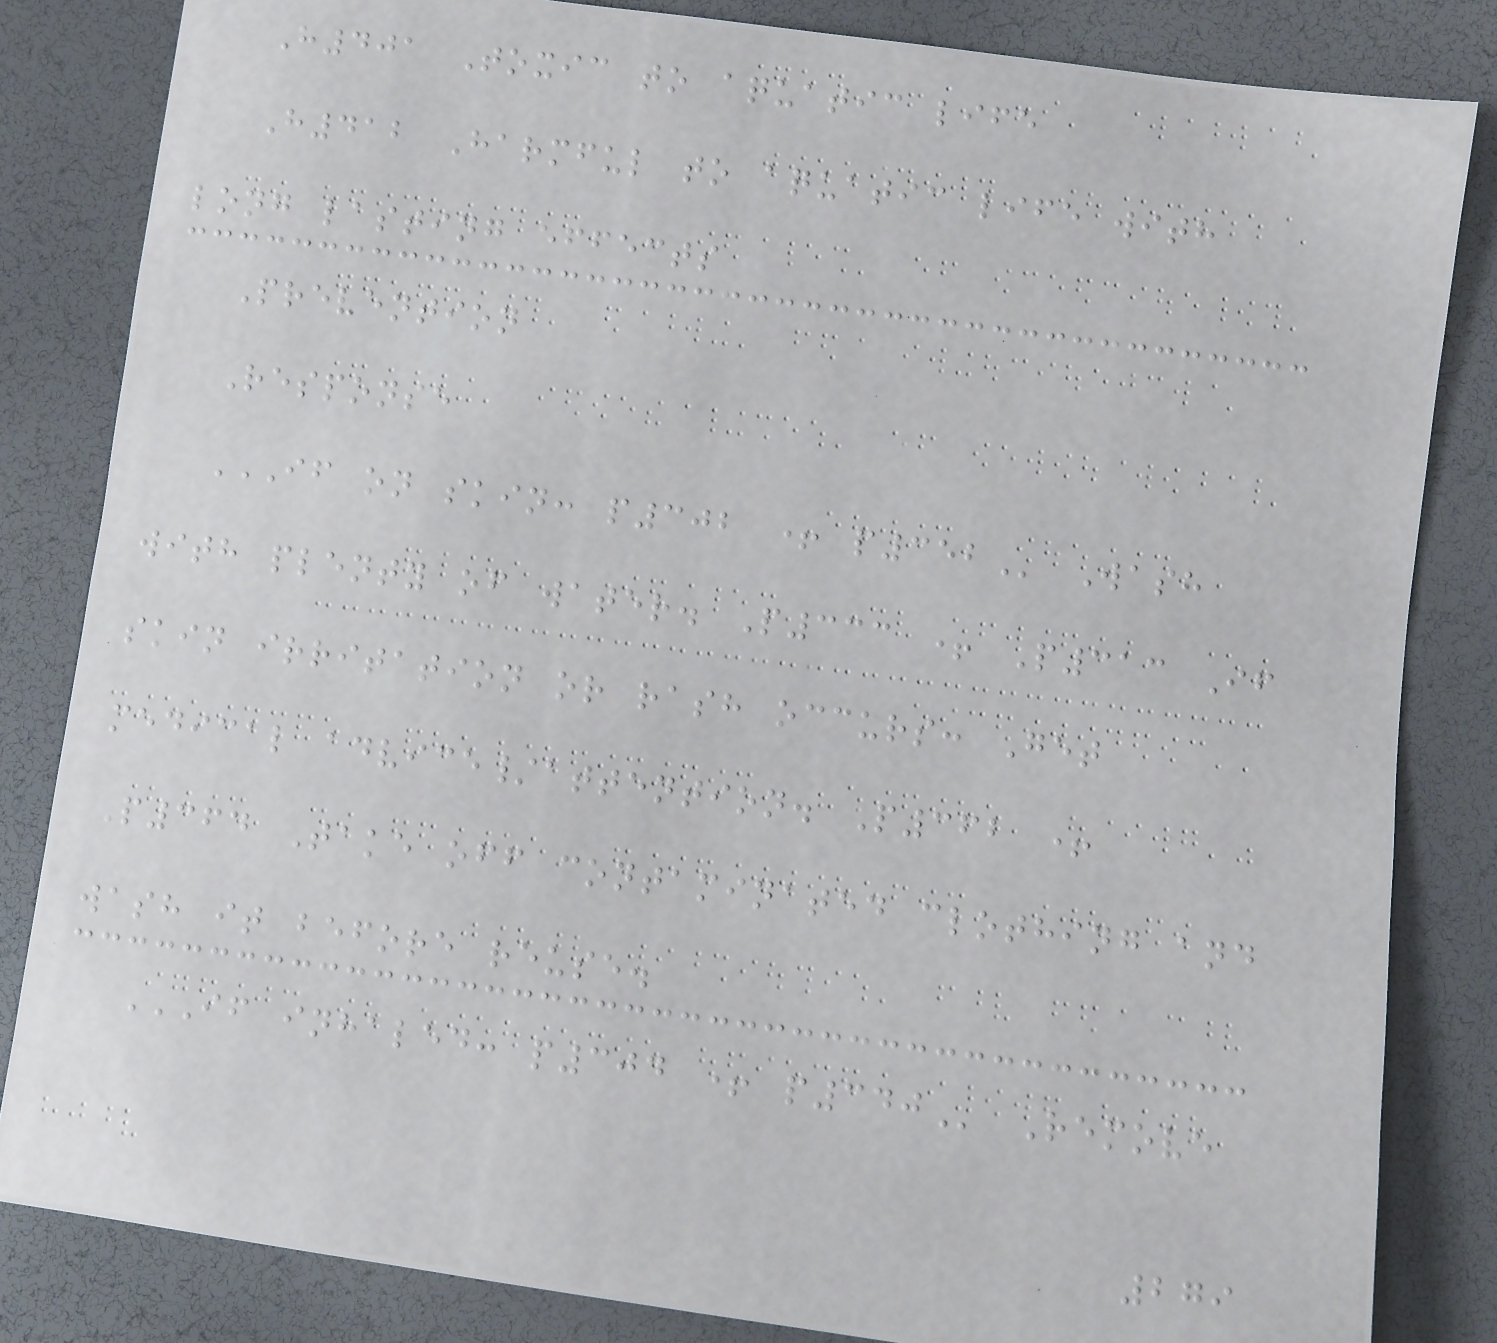H401 Toxic to aquatic life
H412 Harmful to aquatic life with
long lasting effects
Prevention
Response
IF ON SKIN: P302 + P352 Wash
with plenty of water. P333 + P313 If
skin irritation or rash occurs: Get
medical advice/attention. P362 +
P364 Take off contaminated clothing and
wash it before reuse.
IF INHALED: P304 + P340 Remove
279
